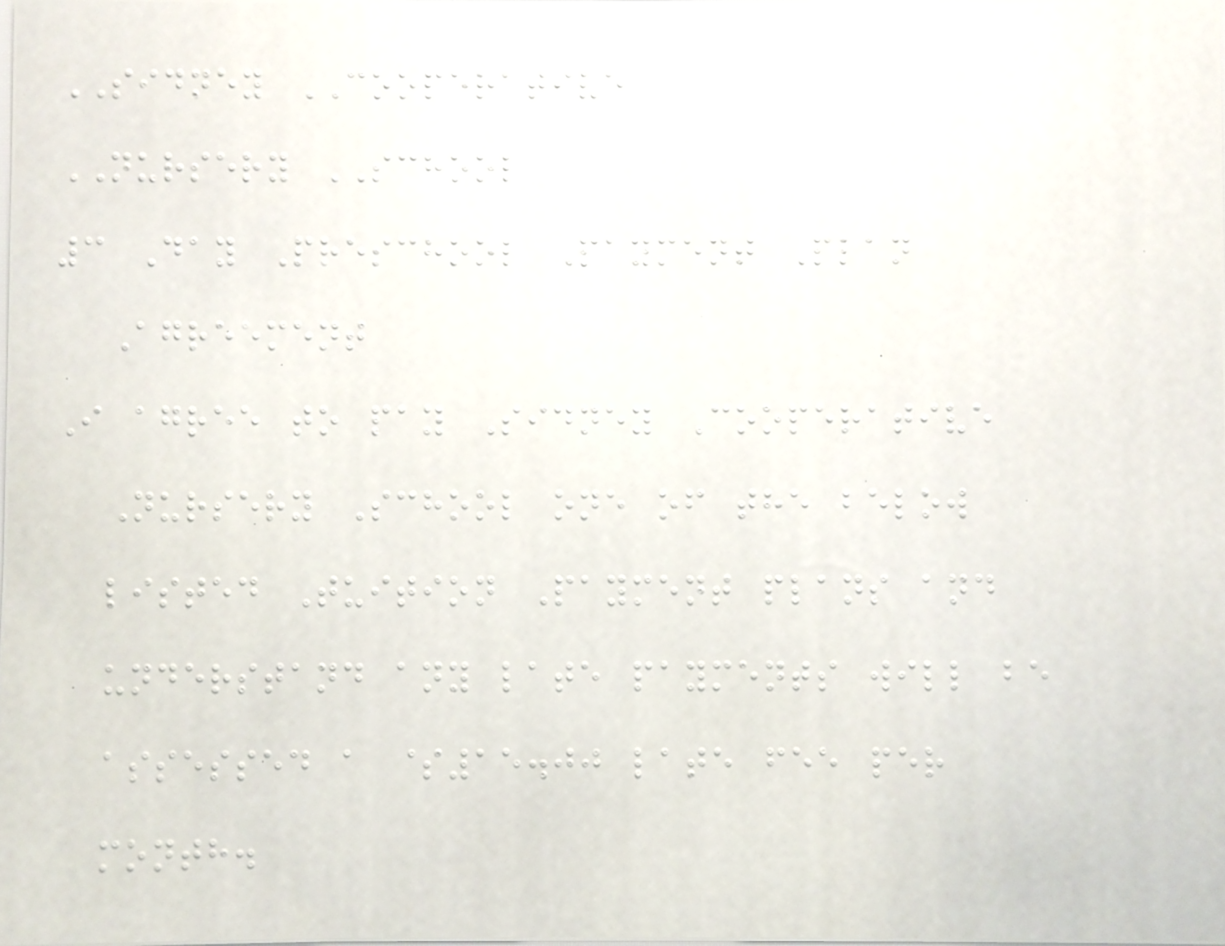SIDNEY COOPERATIVE
NURSERY SCHOOL
3 Day Preschool Payment Plan
Agreement
I agree to pay Sidney Cooperative
Nursery School one of the below
listed Tuition Payment plans and
understand any late payments will be
assessed a $15.00 late fee per
month.
